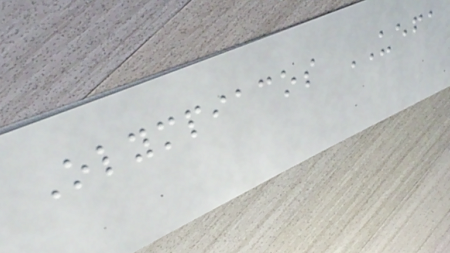Olympiacos UEFA
